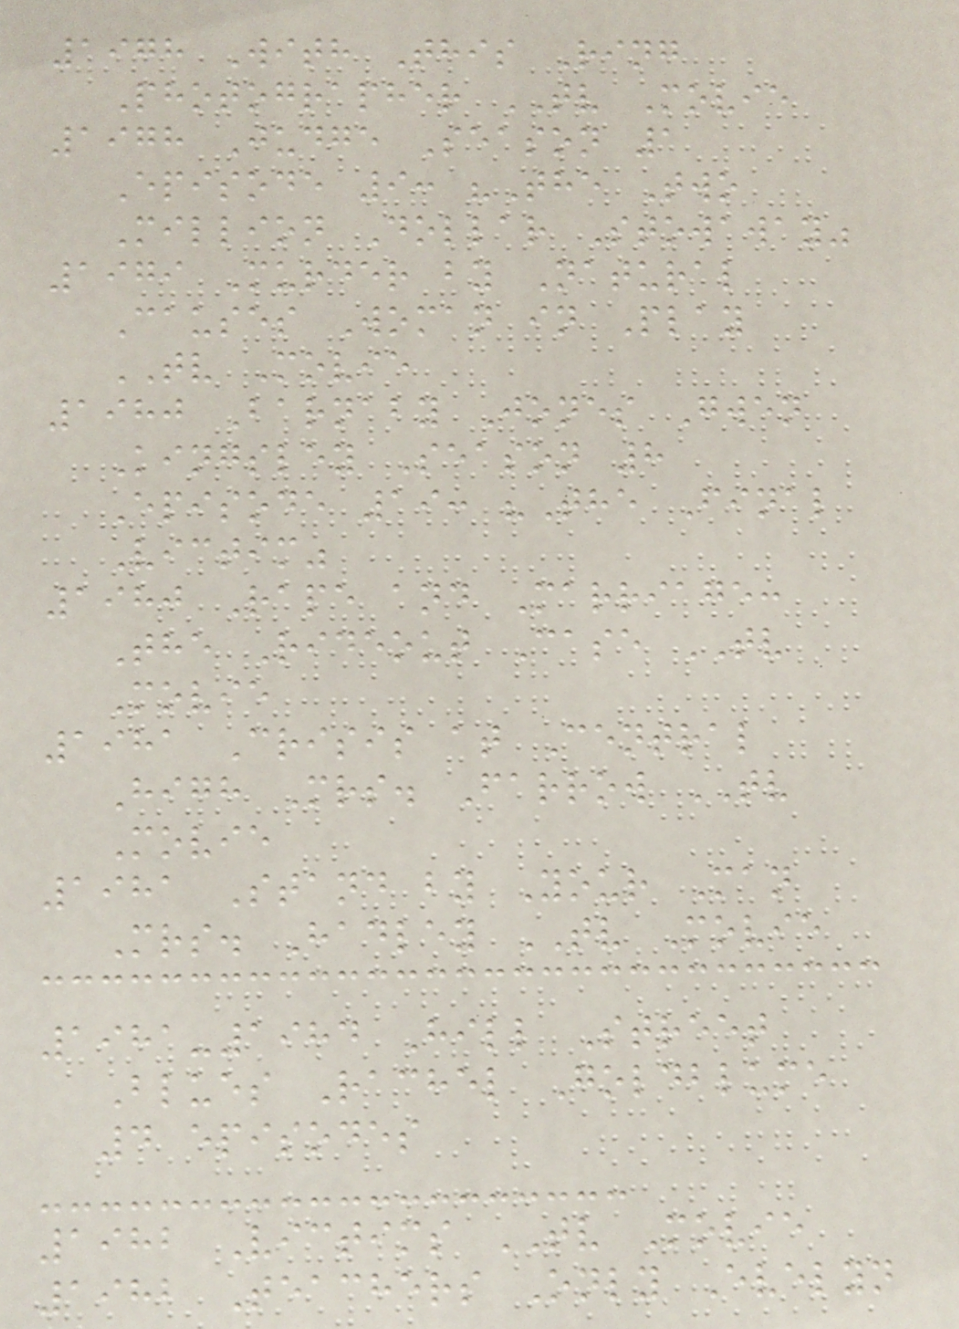1978 With This Ring
Photographer TV Movie
1978 Judge Season 1
Episode 9: "The Two
Million Dollar Stowaway"
1979 Murder by Natural
Causes Woman in Play
TV Movie
1980 Barnaby Jones Gwen
Kingsley Season 8
Episode 19: "The Final
Victim"
1980 Rape and Marriage:
The Rideout Case TV
Movie
1981 Crisis at Central
High Mrs. Farrow TV
Movie
1981 Stand by Your Man
Mrs. Hadley TV Movie
1981-1984 Hill Street
Blues Rachel Goldblume
4 episodes
1982 Victims TV Movie
1982 Teachers Only Evelyn
